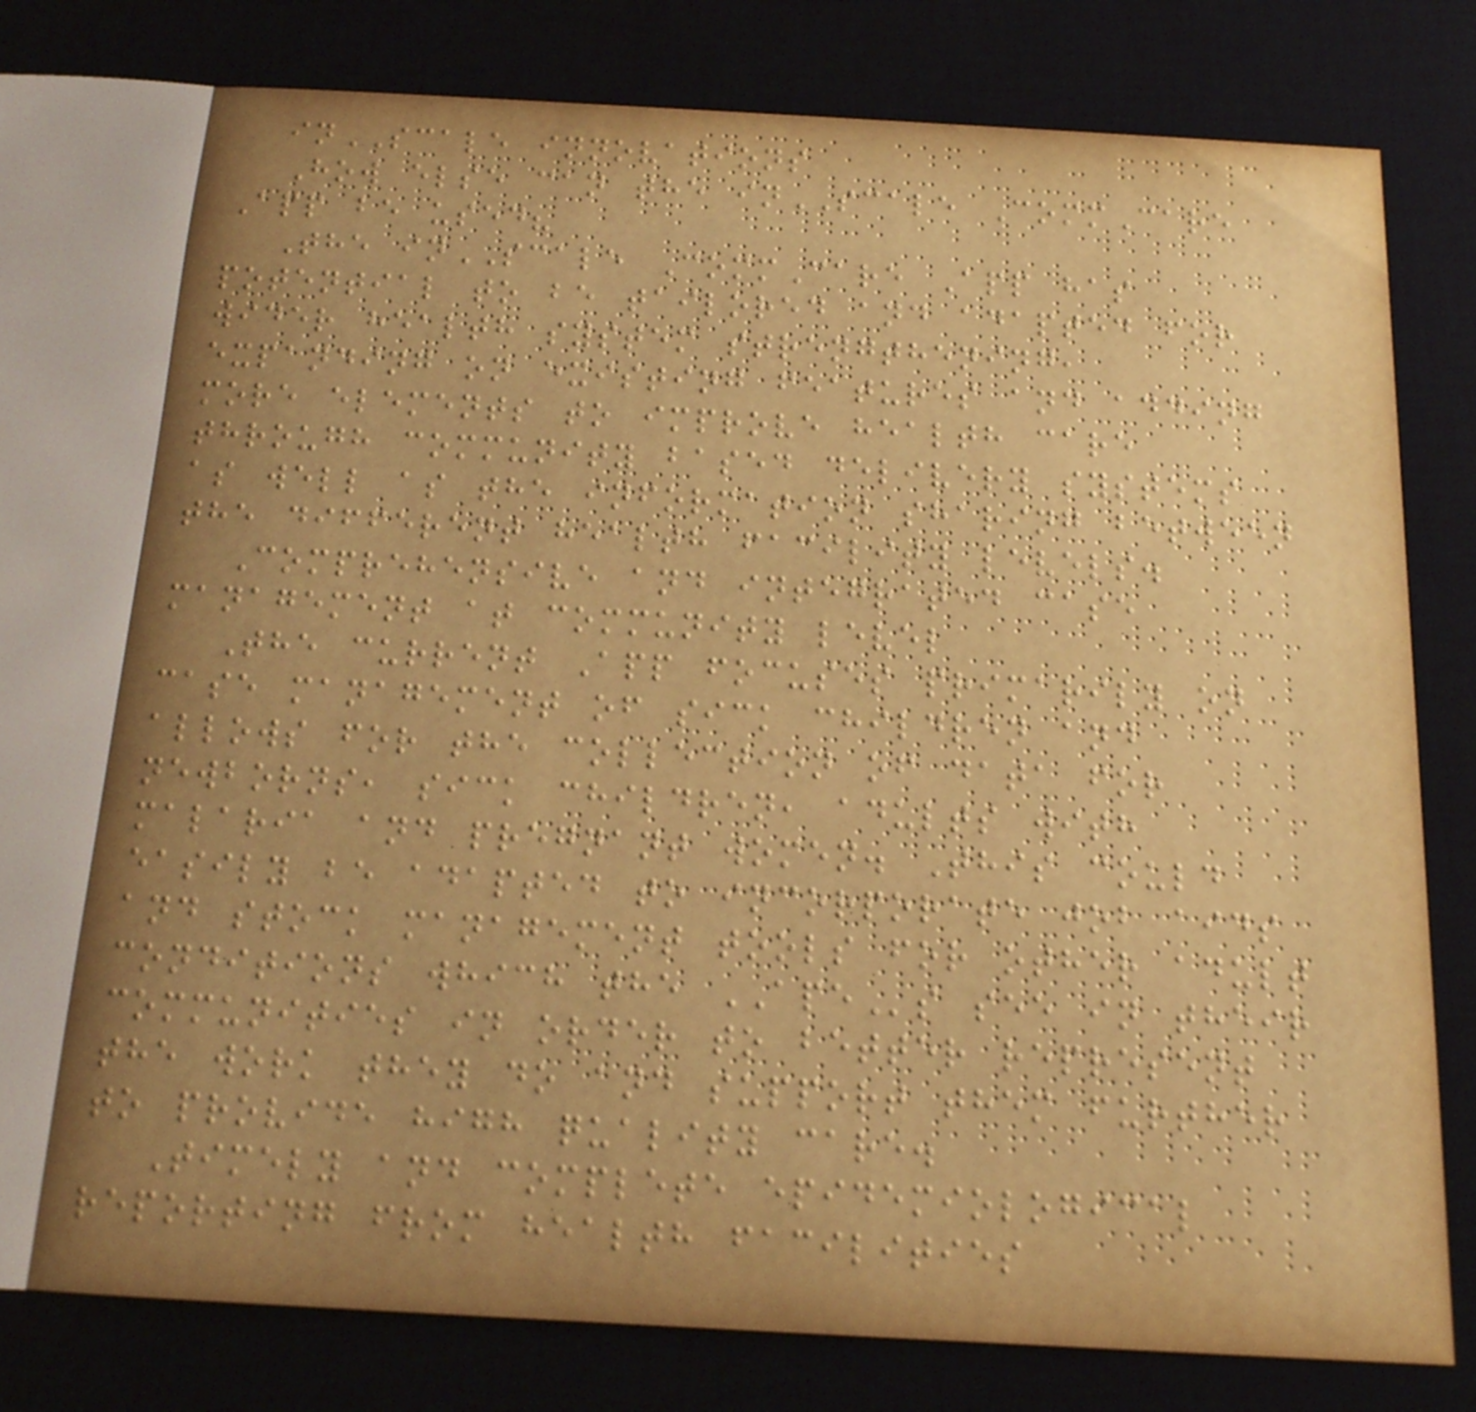inSCALE innovations
How else can the inSCALE CommCare
App be used?
The inSCALE CommCare App has
potential to be tailored and adapted for
wider health system strengthening,
expanding on existing features and adding
more elements to improve health care
through community based delivery systems
as well as the information sharing between
the different health facility levels.
Comprehensive and integrated case
management at community level
The current App focuses primarily on
case management of sick children and
allows for the collection of data for
newborns, sick children, adults with
malaria and pregnant women. This could
easily be adapted to incorporate job aids
and stock management tools for other adult
conditions which the APEs see in their
communities in order to better represent
the work they do and support them further
to provide high quality care.
Timely and complete epidemiological
reporting from health facilities
